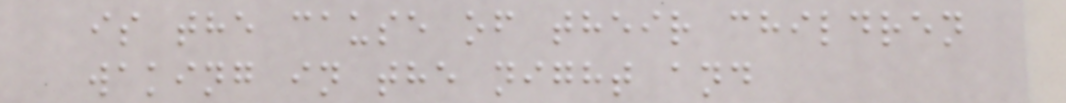is the cause of their children
waking in the night and
